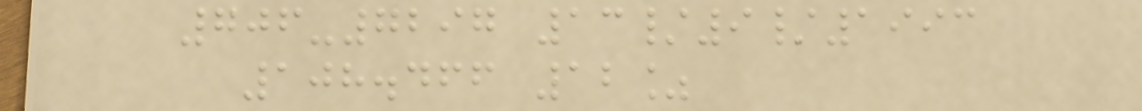706-7297 13/9/1993
108.466 12%
